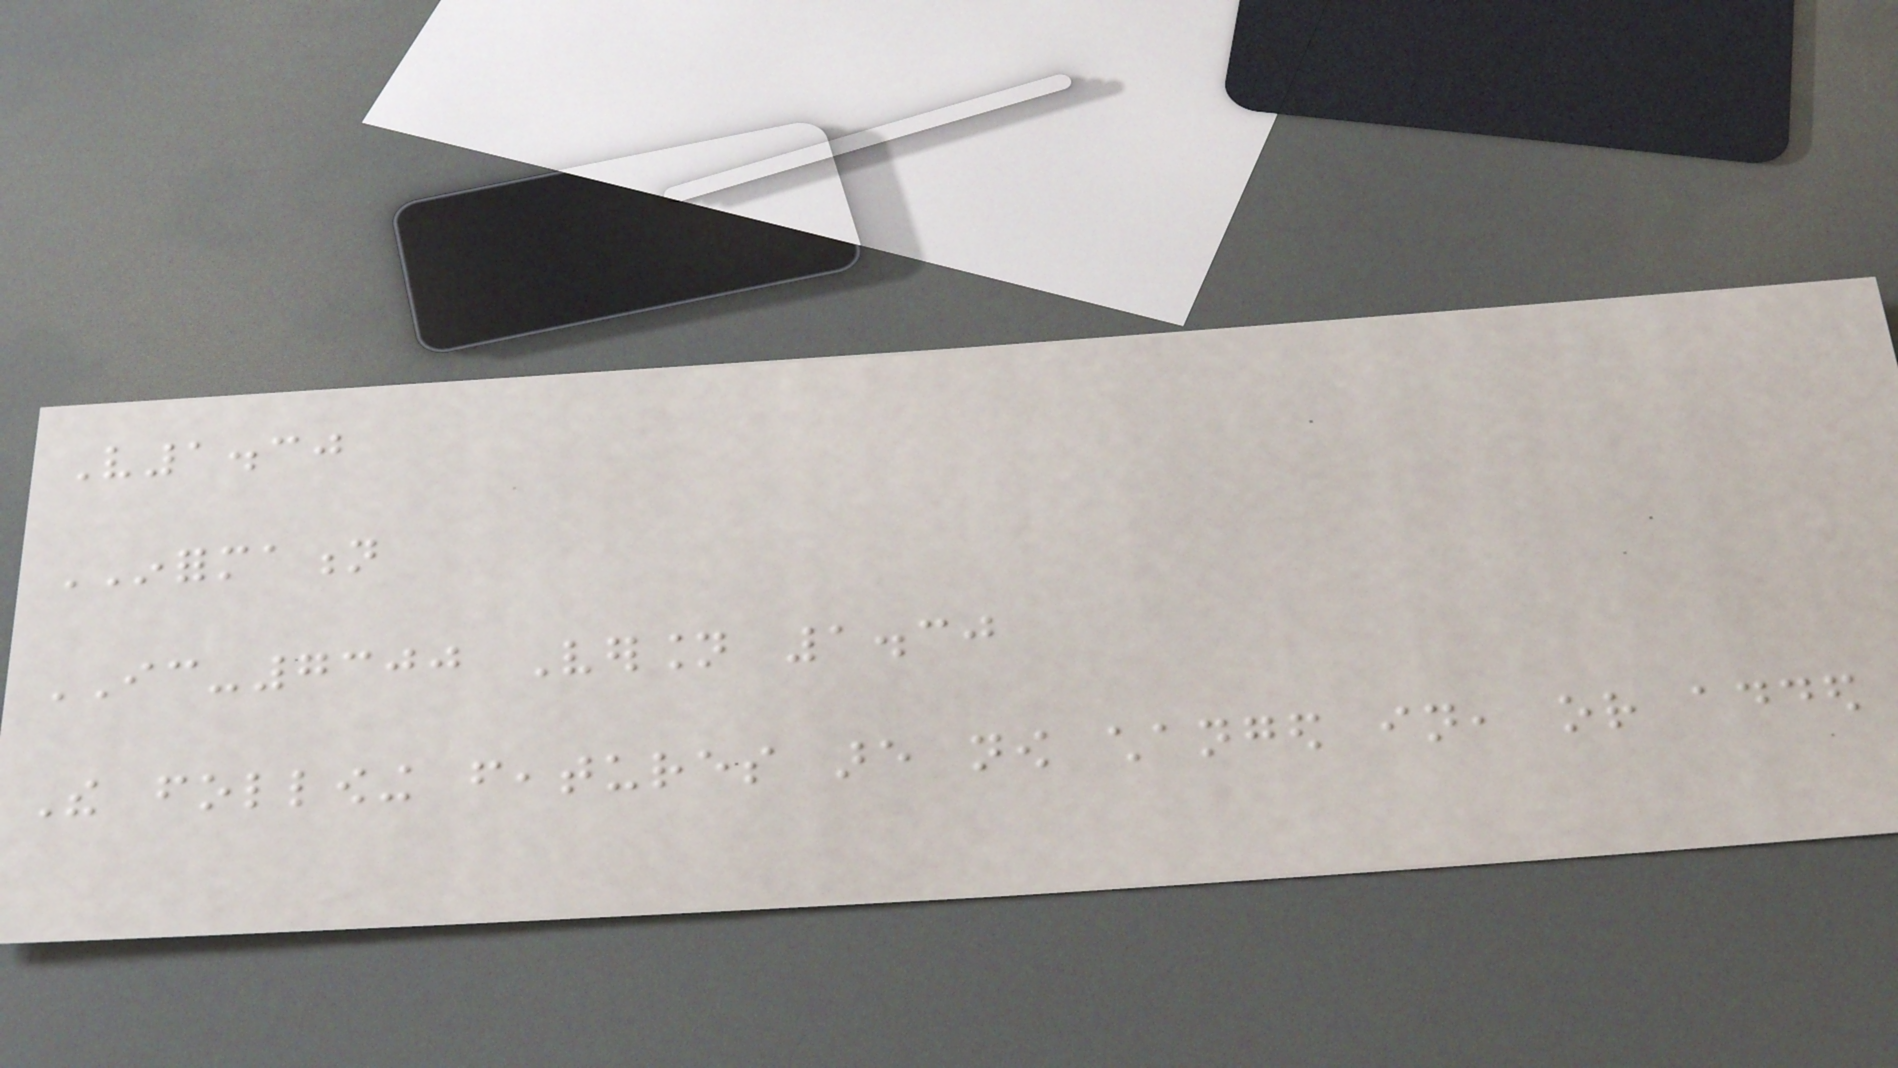V1.30
INFORMATION
IC-7300 Version 1.30
The following features are now changed in, or added
